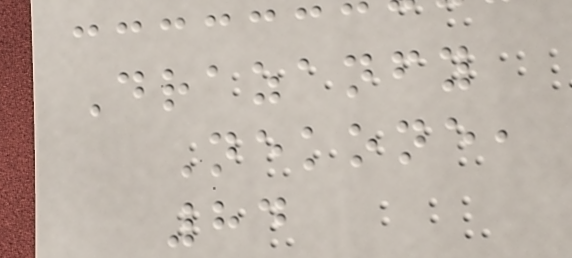Drazanfy
Nekone,
84
